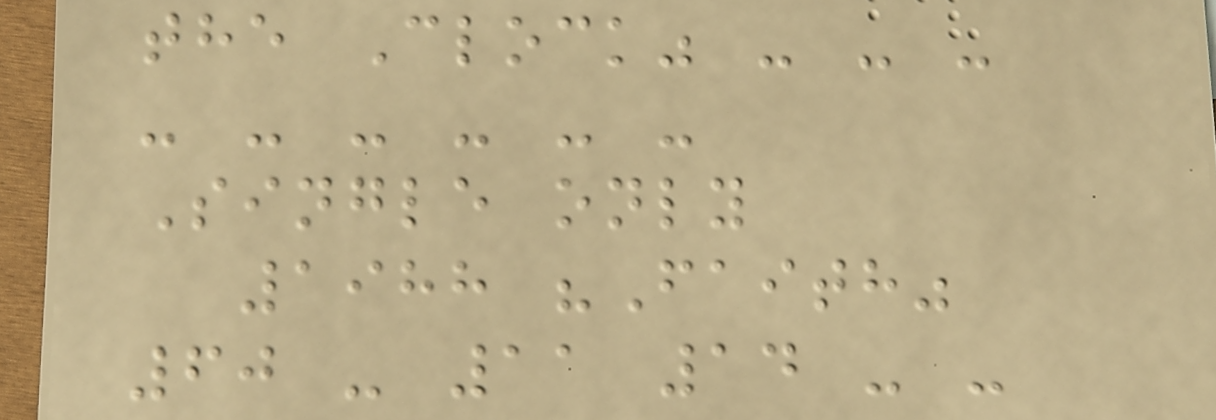the Clock" - - -
- - - - - -
Single only
1988 "Faith"
60 - 11 14 - -
